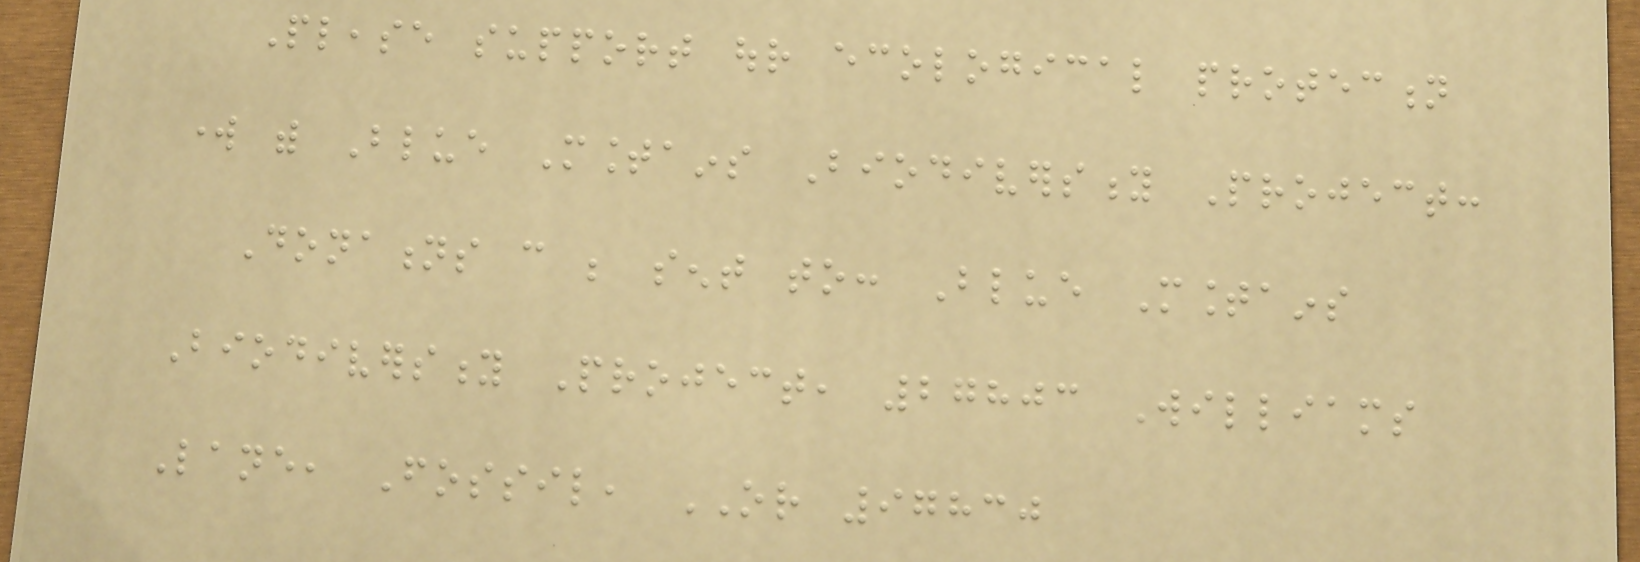Please support our ecological protection
work with Blue Mountains Biodiversity Project:
Donations can be sent to: Blue Mountains
Biodiversity Project, 27803 Williams
Lane, Fossil, OR 97830
